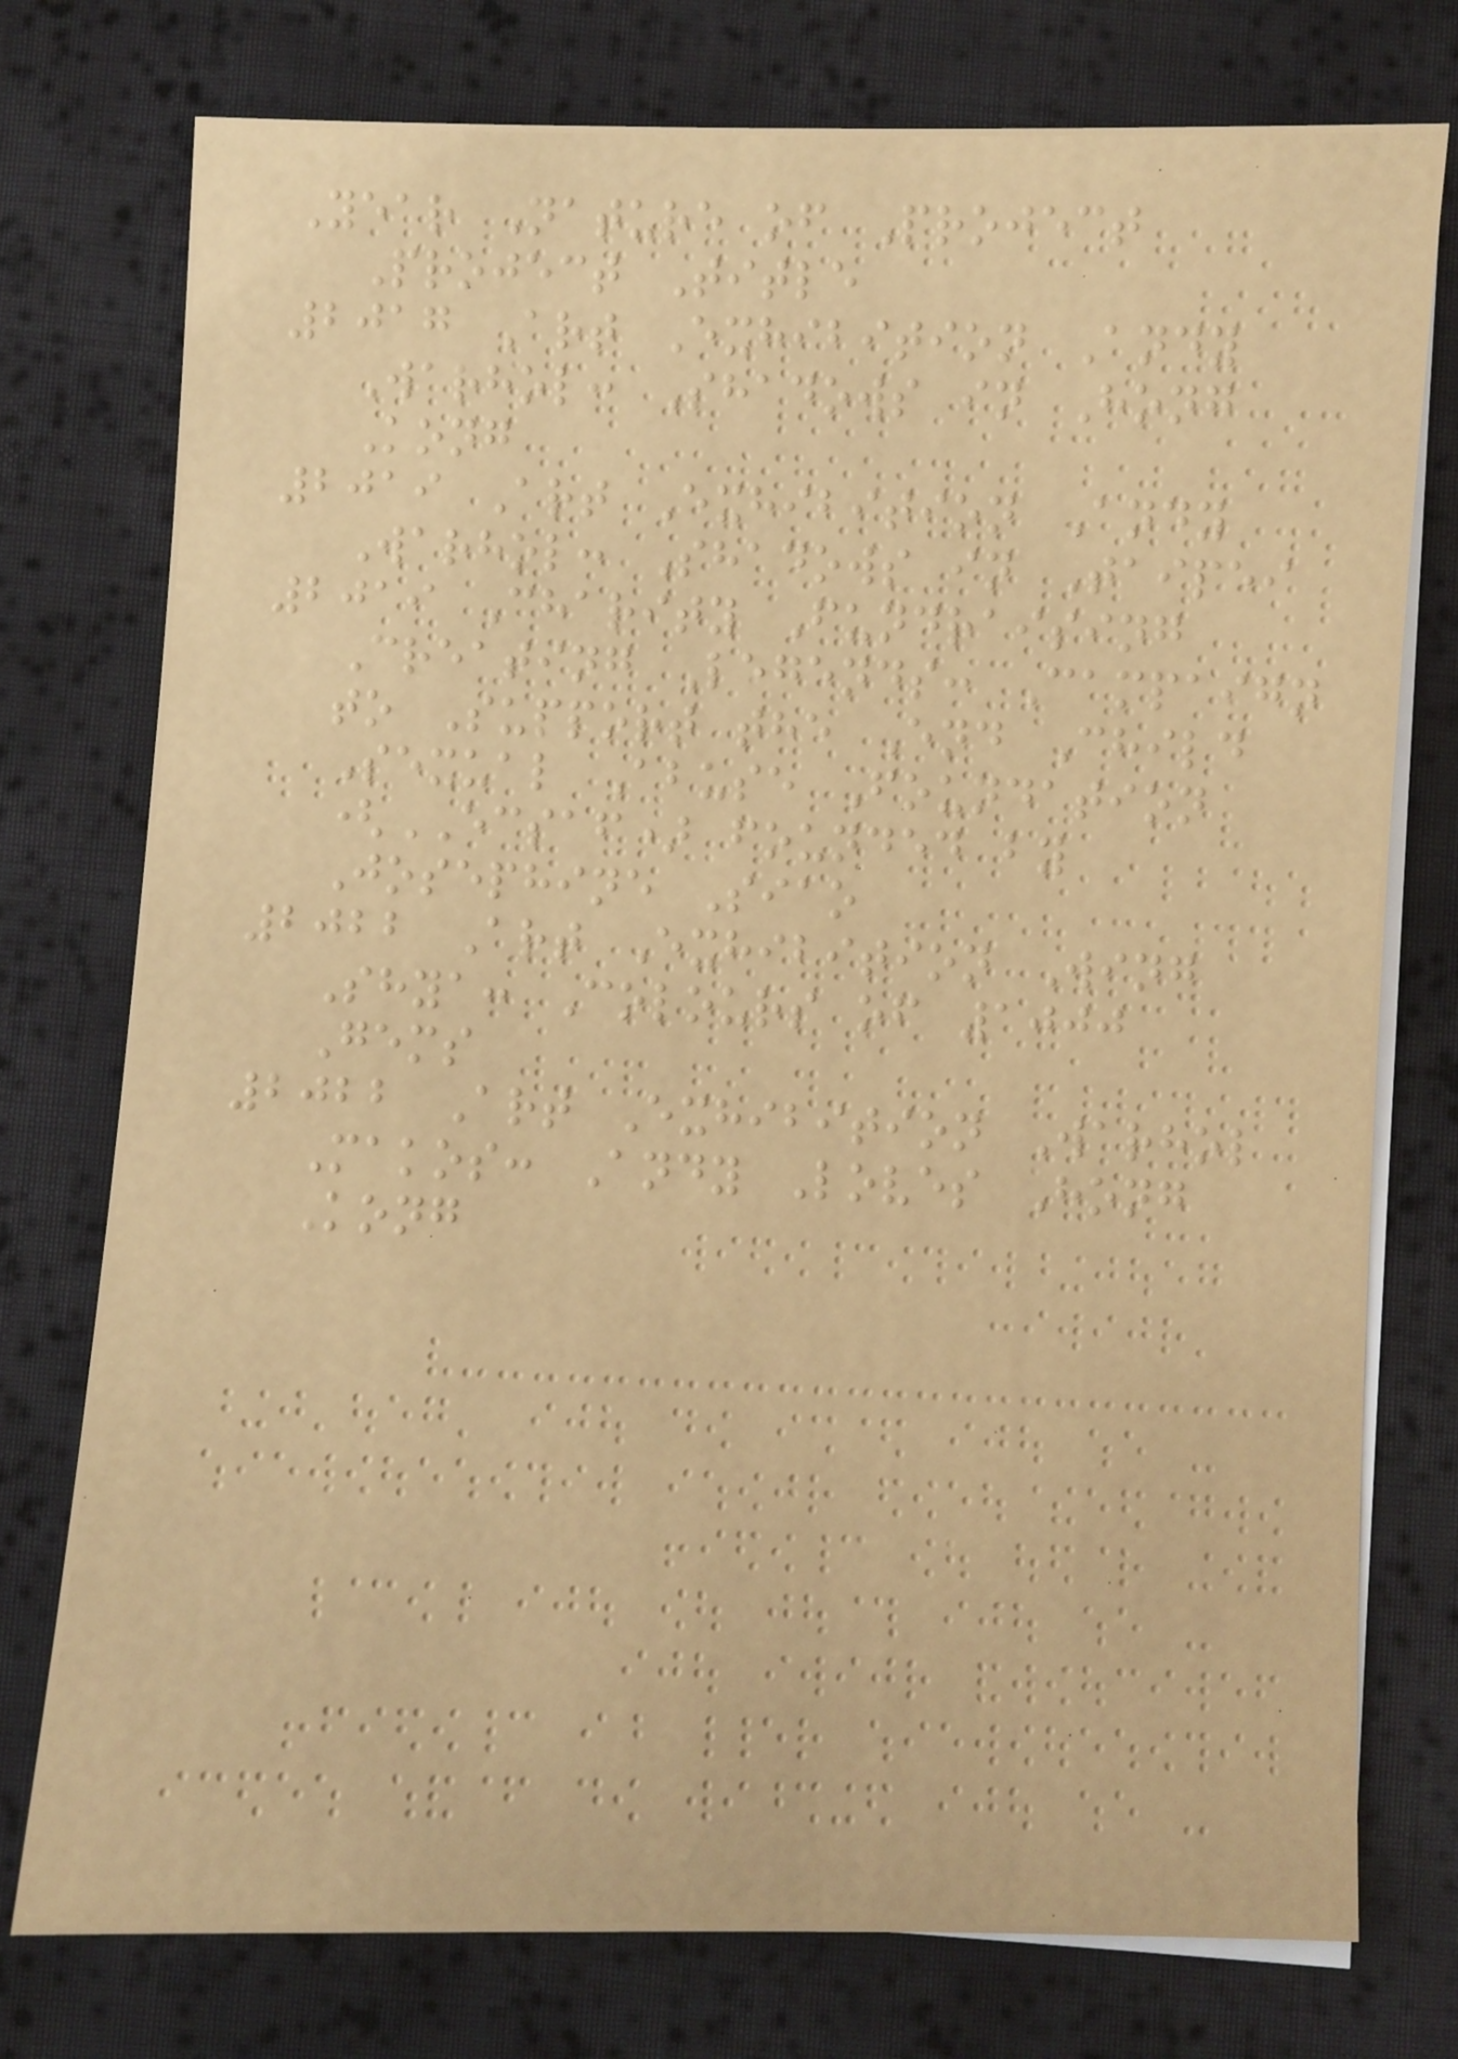Year Nature of Project
Project Title
2017 Art Exhibition Andy
Warhol: Shadows in Hong
Kong
2019 Art Exhibition Andy
Warhol: Shadows in Taipei
2019 Charity Fundraising
Creating Legends: Campaign
to Support the End Child
Sexual Abuse Foundation
(ECSAF) founded by
Josephine Siao
2022 Art Exhibition Wing
Shya: Colours of 1000
Gems
2022 Art Exhibition Warhol
Makos: Andy Loves Hong
Kong
